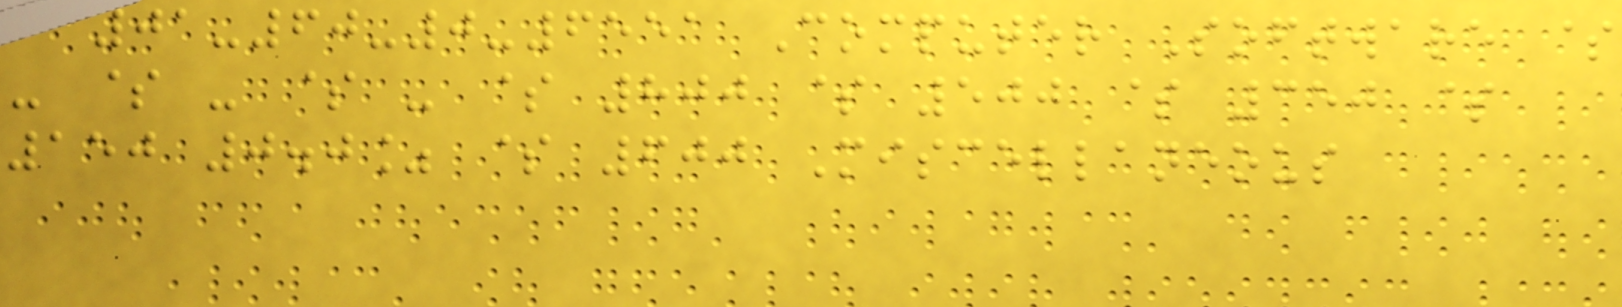01-60-0-6551 Computer Software $
- $ - $ - $ 800 $ 500 $ 350 $
150 0.0% $ 600 Miscellaneous
